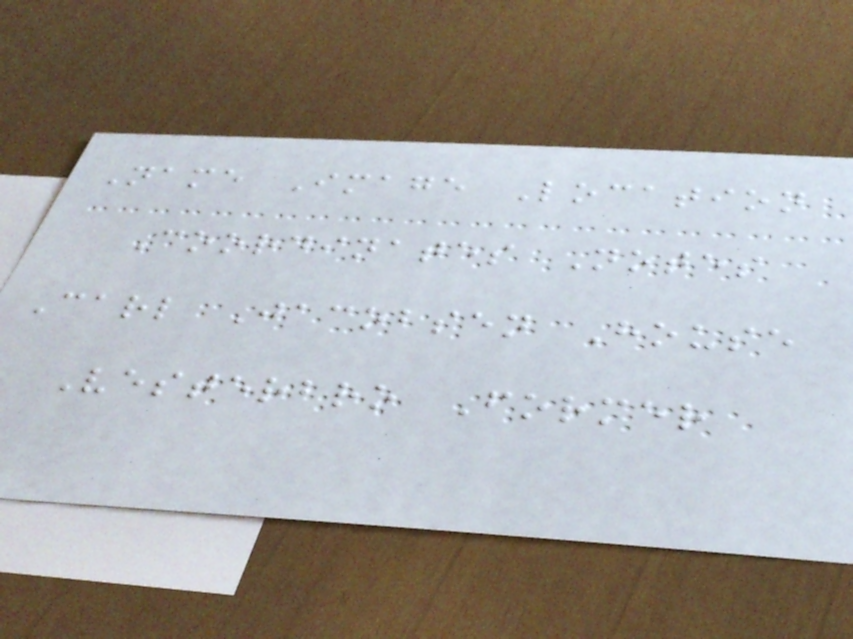Name Image Location
Coordinates Notes
Carl Jacobsen House
Vesterbro Former
